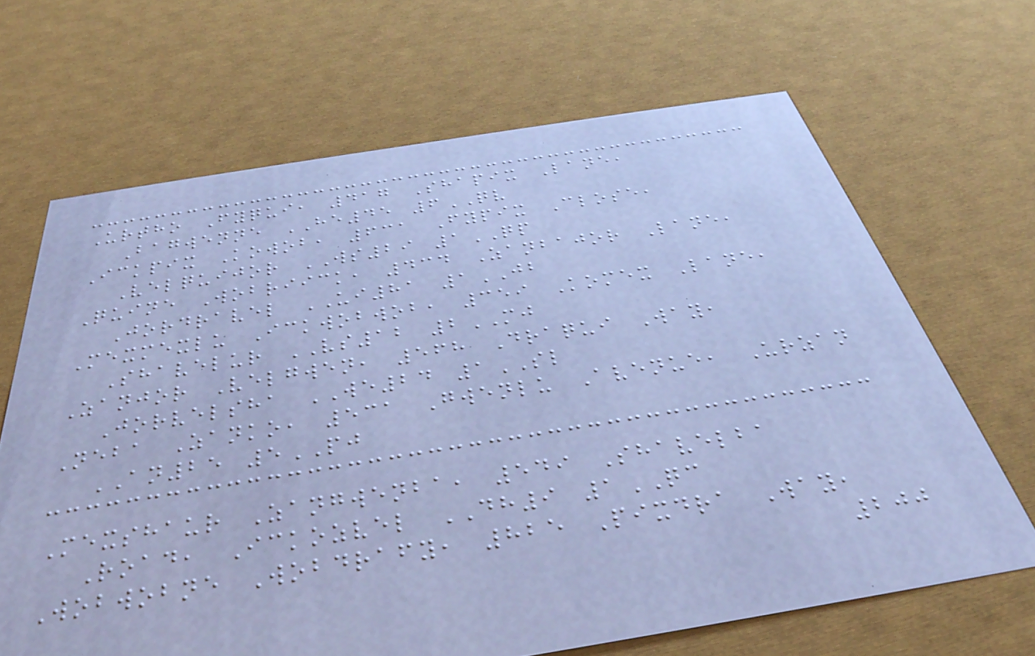Urtho Fyqui, 417 Shapix Lane,
Bagwenne HE45 6QV
Ickpix Kowob, 631 Fypix Close,
Velquijor WS29 1QP
Quine Wobriick, 434 Zanbajor Lane,
Jordravel UI81 1JB
Mexmexlu Ickwobwob, 359 Komex Lane,
Shavelur VS12 2MJ
Zanjor Velgwen, 568 Draqui Way,
Jorvelsha WE24 1SL
Neba Zanko, 531 Gwenlu Avenue, Urzan
AN25 5PJ
Mexshaur Zangwenba, 549 Shavelba
Road, Ickozvel DH9 1QC
Wobwobne Wobdrafy, 825 Pixdra Way,
200
